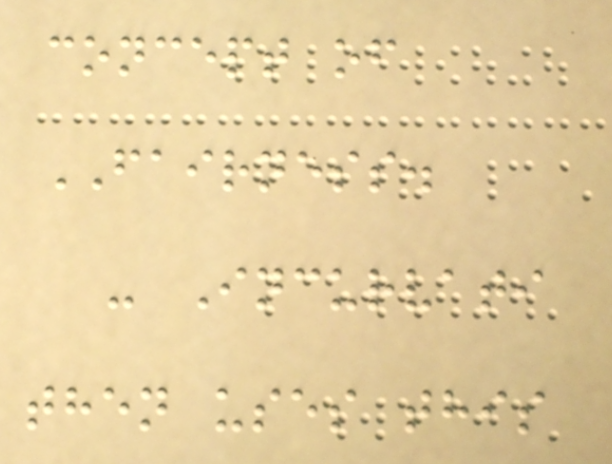concept of
FAIRNESS.
- Incurvati
then uses this
